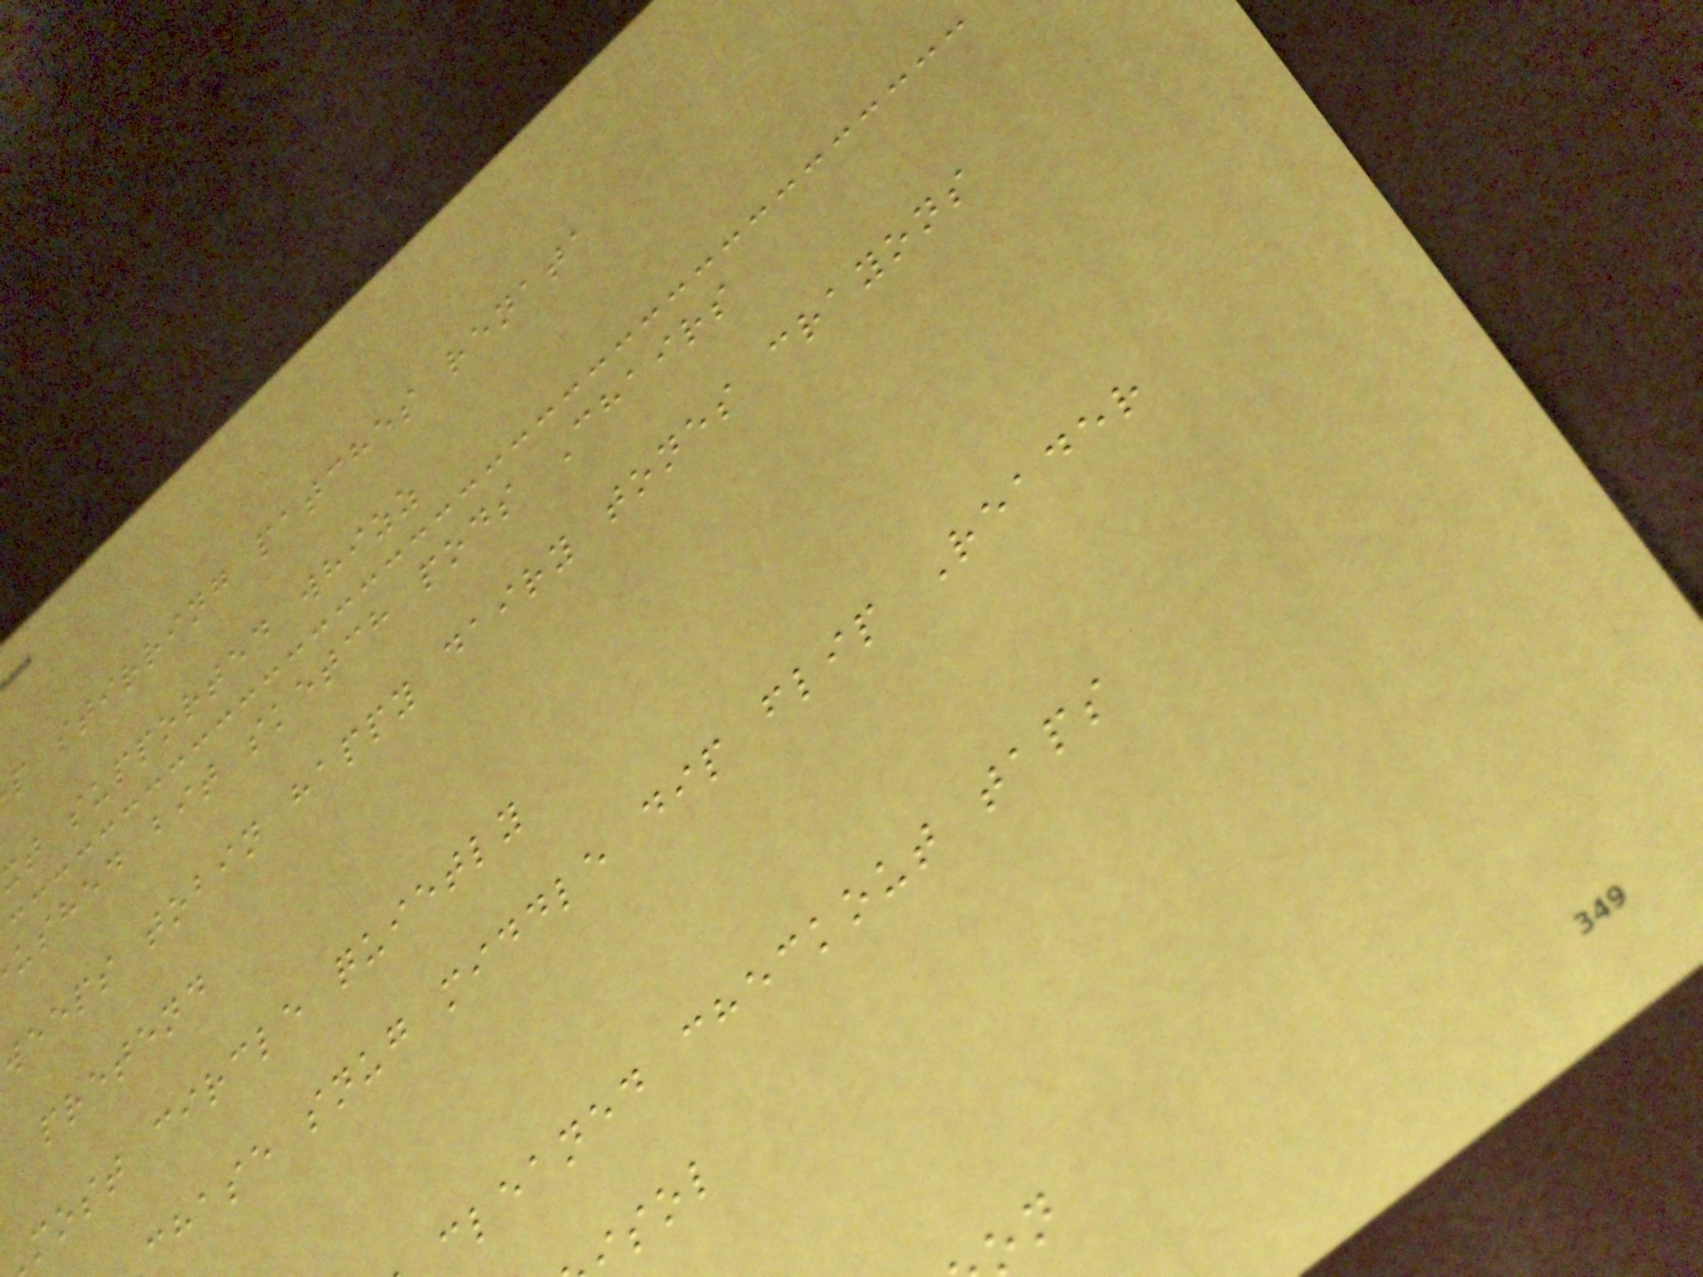p stirring patches renata
xt supported whizz
ushed bit sketch pods Chairs
weeps tobin happy dairy tones crayons
pretend
most circle quietly
chase snug middle dip flip Reader
cleaned checkout taps
